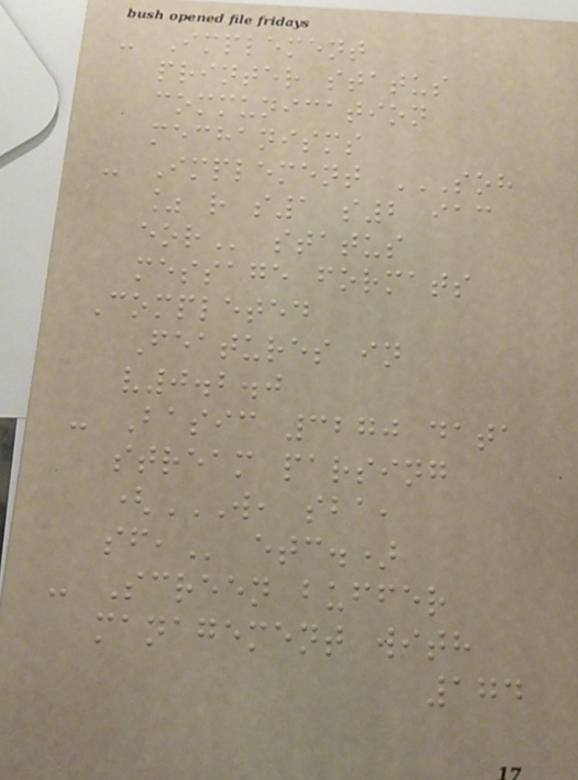- Implement
printer status
communication
mechanisms
- Implement SOH
% R S1 S2 IAC
EOR status
message formats
Completed
Features in
v0.2.0
- Basic 3270 data
stream parsing
(W, SBA,
SF, etc.)
- Screen buffer
management with
174
